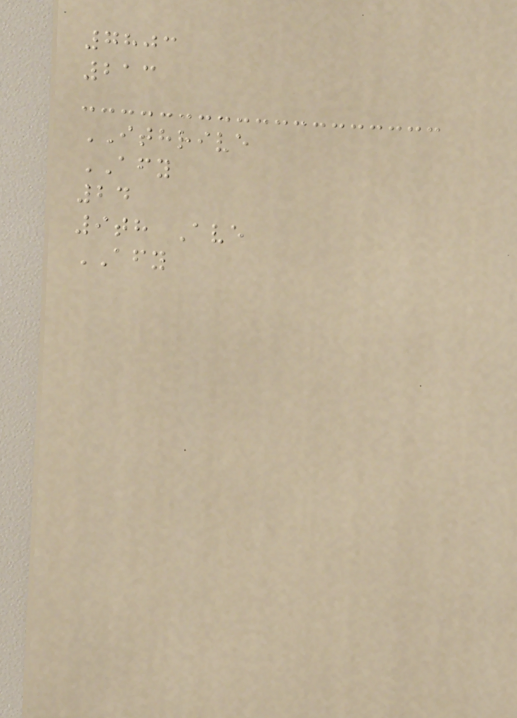7803
213
ITHRIVE
AFY
24
9th Ave
AFY
